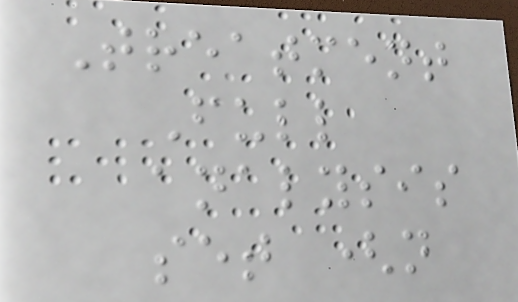Treatment
Full
analysis
set (n
